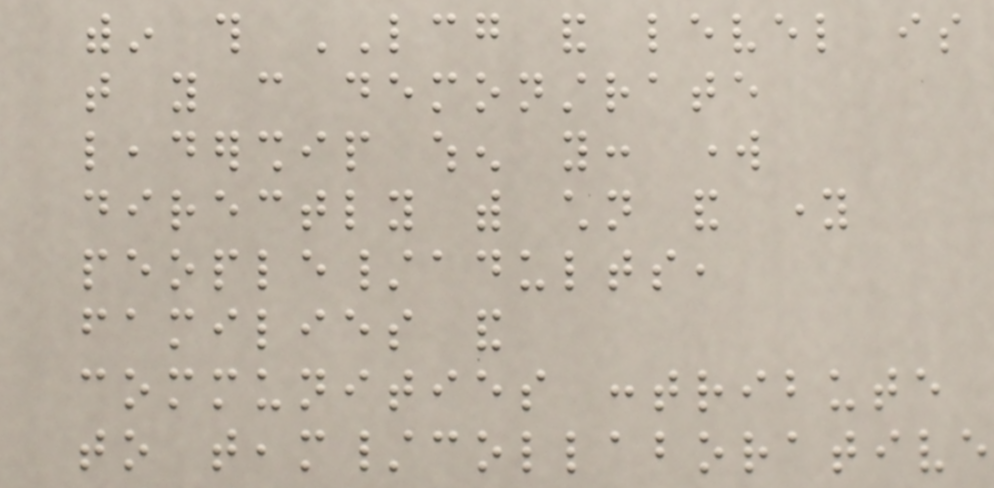within this LCG and level is
that you can demonstrate
leadership when you: work
directly with children and young
people/adults,
families and
communities contribute
to team/collaborative
